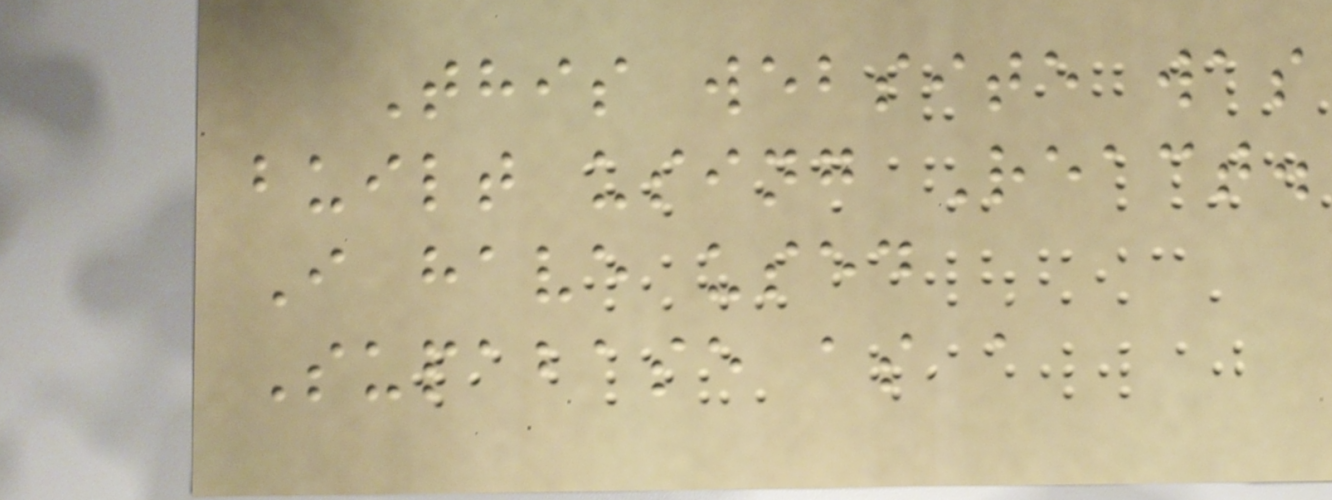This website was
built using React.
I have used
Supabase as a
